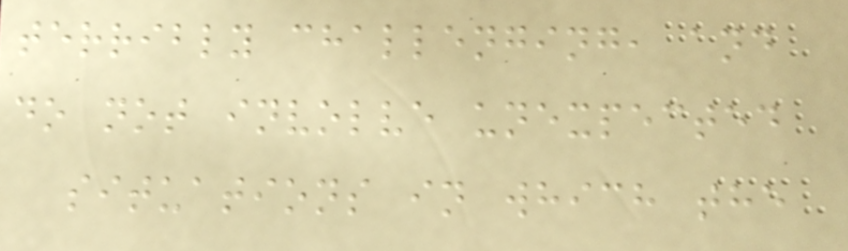terribly challenging, and
do not involve unexpected
situations in which the
